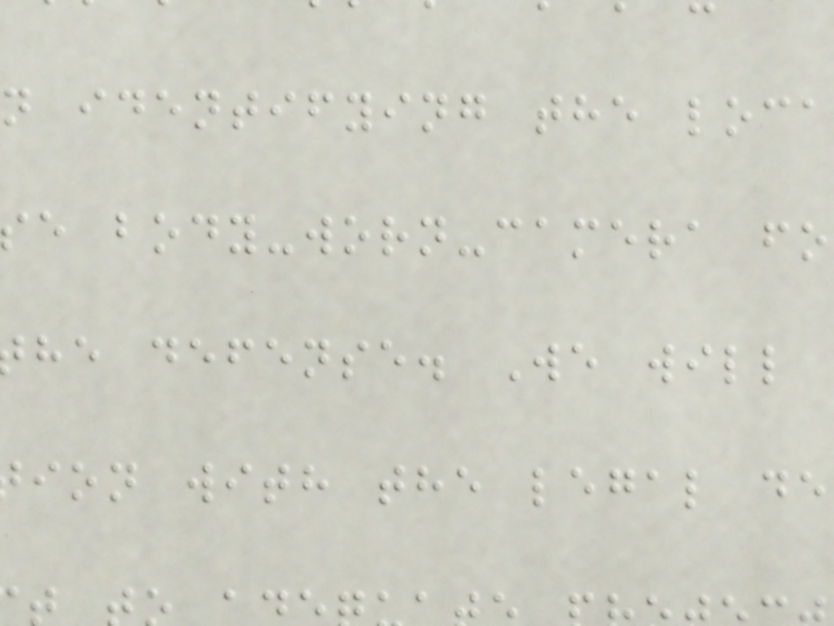n identifying the loca
se body-worn-camera fo
he defense. We will
ion with the legal de
